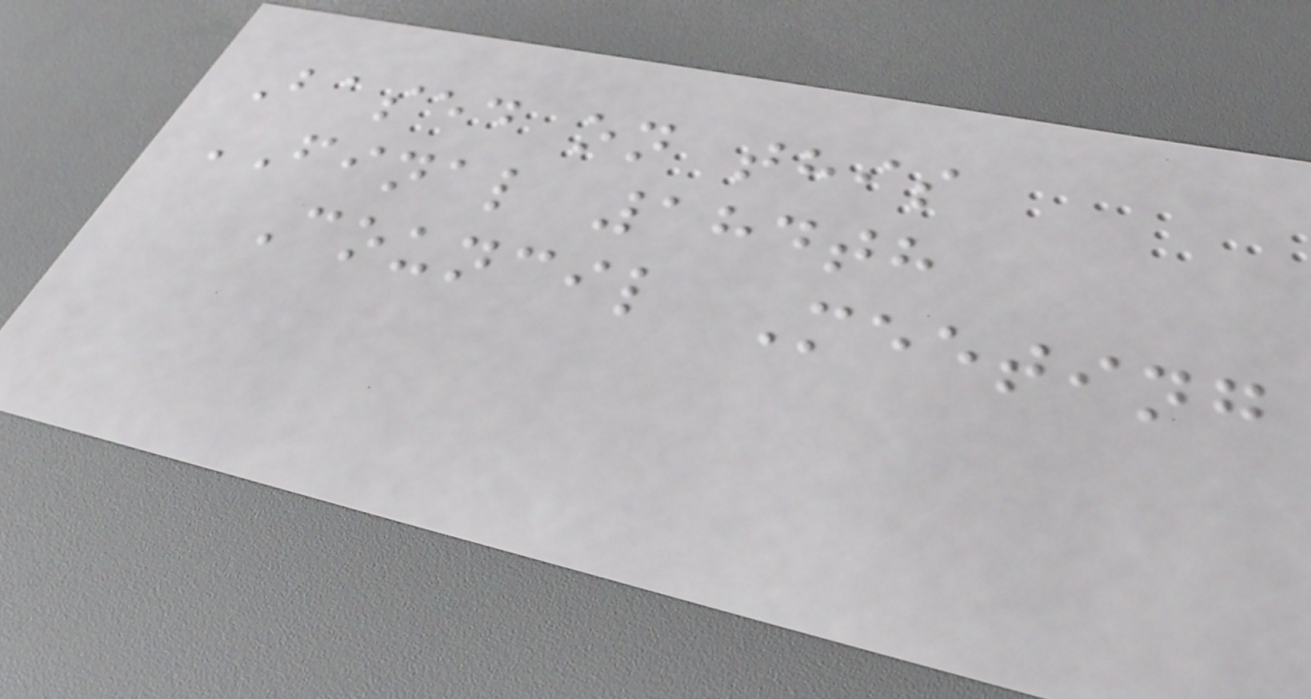Based on this
FINAL 184th
Council Meeting
